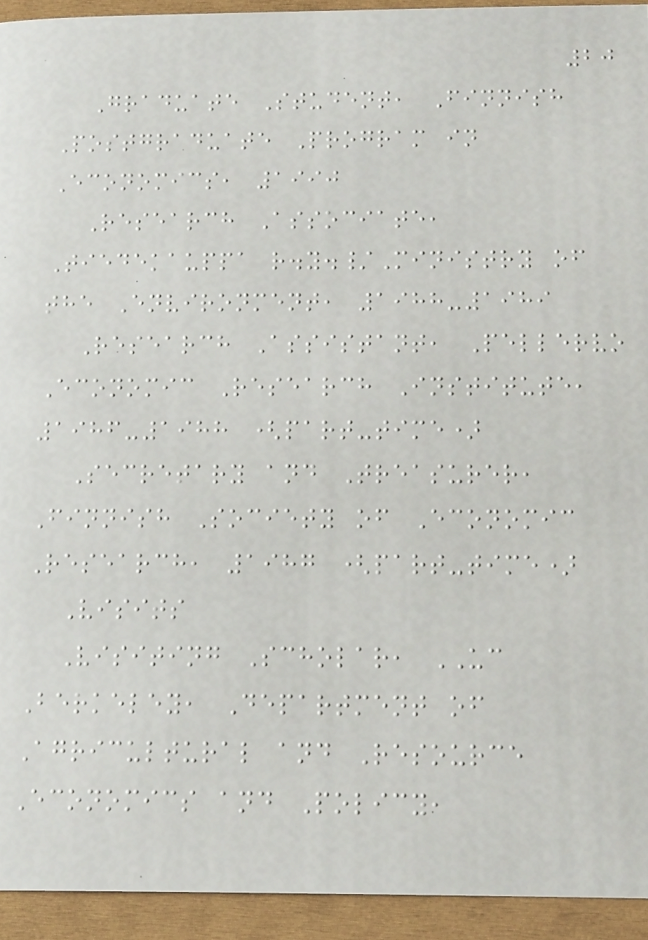20
Graduate Student, Finnish
Postgraduate Program in
Economics, 1990
Research Associate,
Tiedekauppa r.y./Ministry of
the Environment, 1988-1989
Research Assistant, Pellervo
Economic Research Institute,
1986-1988 (part-time)
Secretary and Treasurer,
Finnish Society of Economic
Research, 1987 (part-time)
Visits
Visiting Scholar, UC
Berkeley, Department of
Agricultural and Resource
Economics and Policy,
